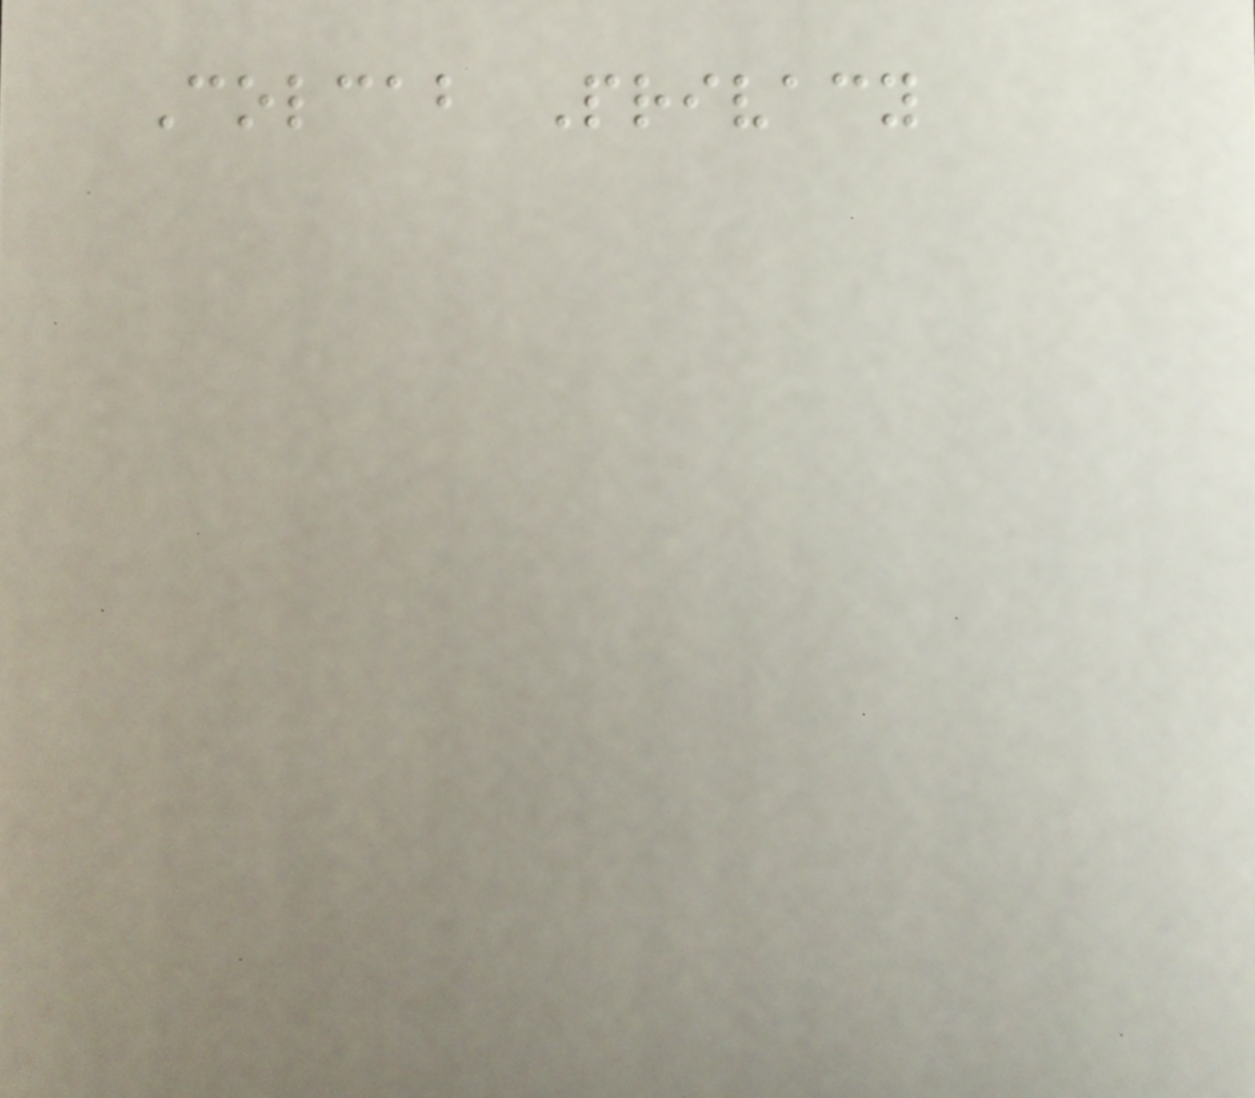Colcab Privacy
